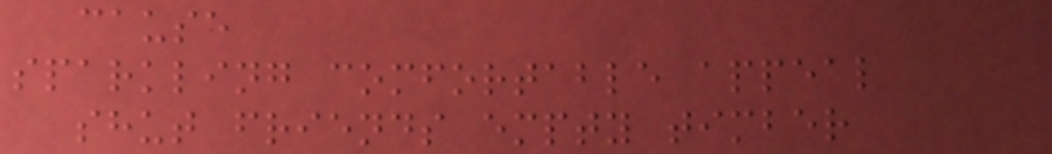cause
sparkling comfortable appeal
shut friends empty timber
